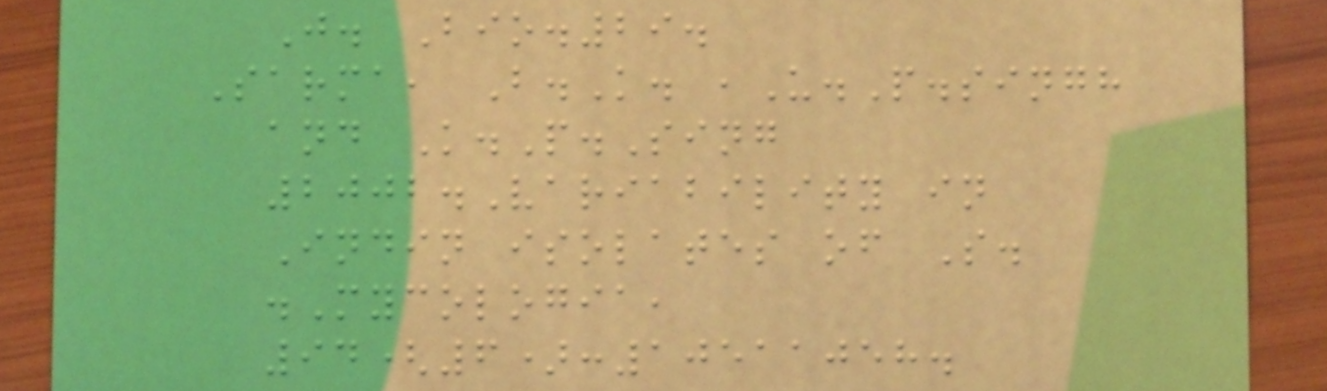J. Bio.29.
Sarma, B.K. ,U.P.singh
and K.P.Sing
2002.Variability in
Indin isolates of S.
.Mycologia,
94(6):10511058.
